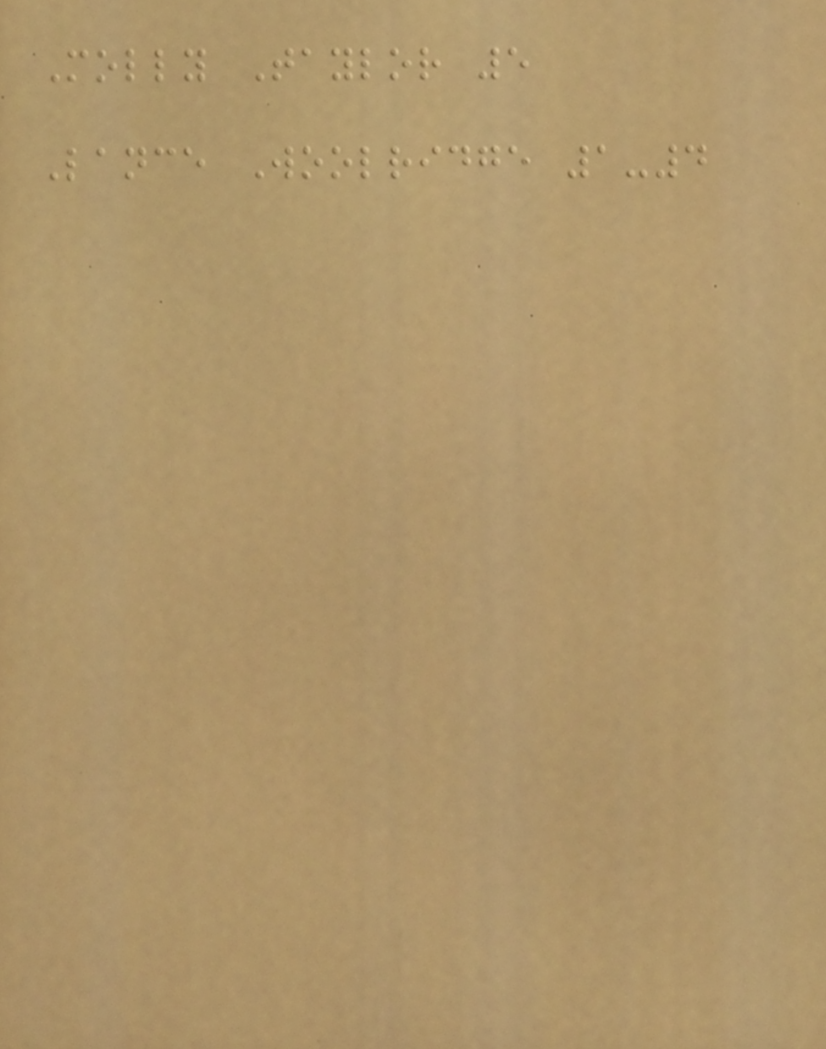Molly Taylor 5
Lance Woolridge 1-4
